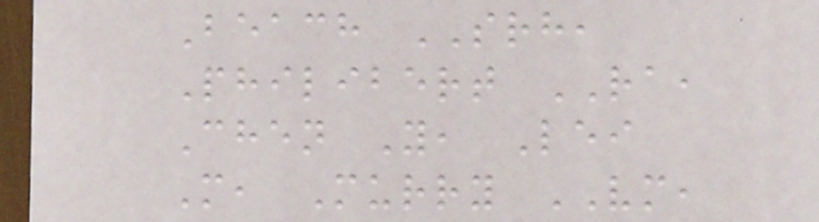Beach SRH,
Philibert RA,
Chen Y, Lei
M, Murry VM,
